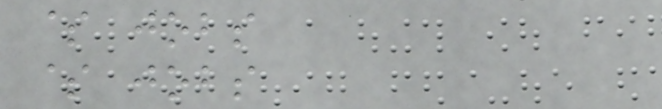$ jobs
$ jobs
